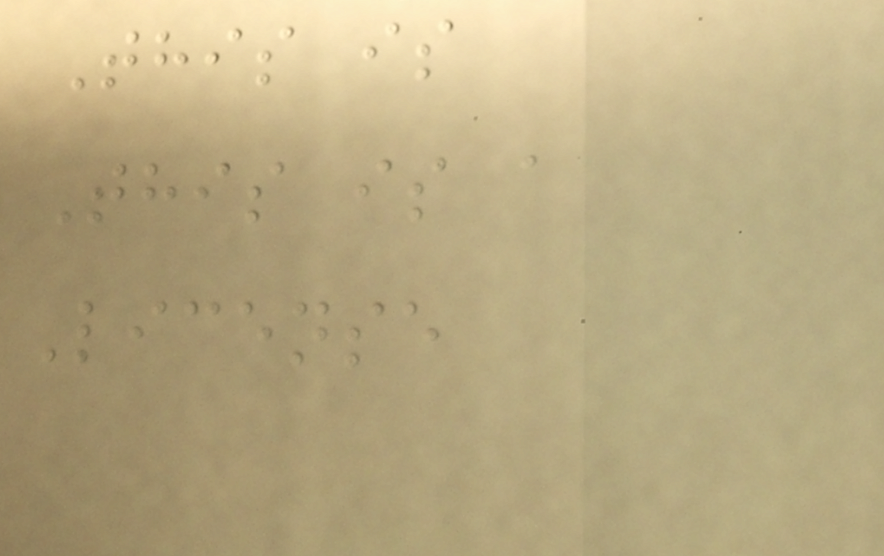This is
This is a
License
